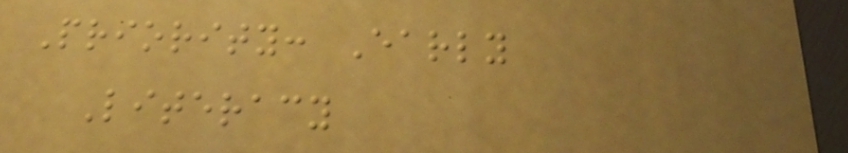Priority: Early
Literacy
